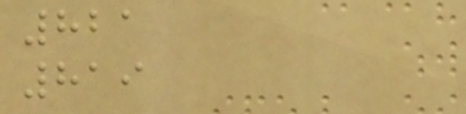821
819
